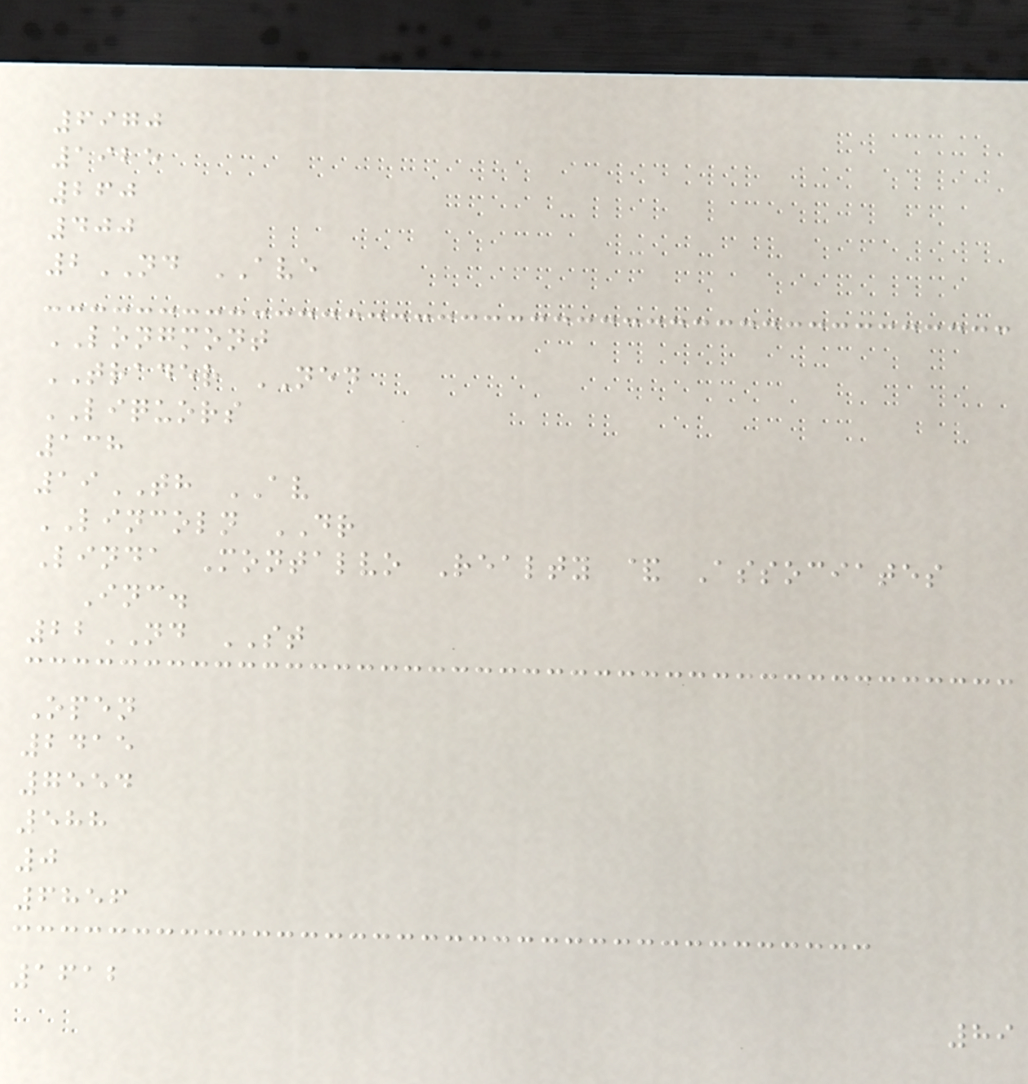6970
1925
260
400
2ND AVE
LONGMONT
TRADER NED
LIQUORS
138
19TH AV
LINCOLN DR
Linda Montalvo Realty & Associates
Inc.
22ND ST
Open
2415
7554
588
0
6856
1612
89
